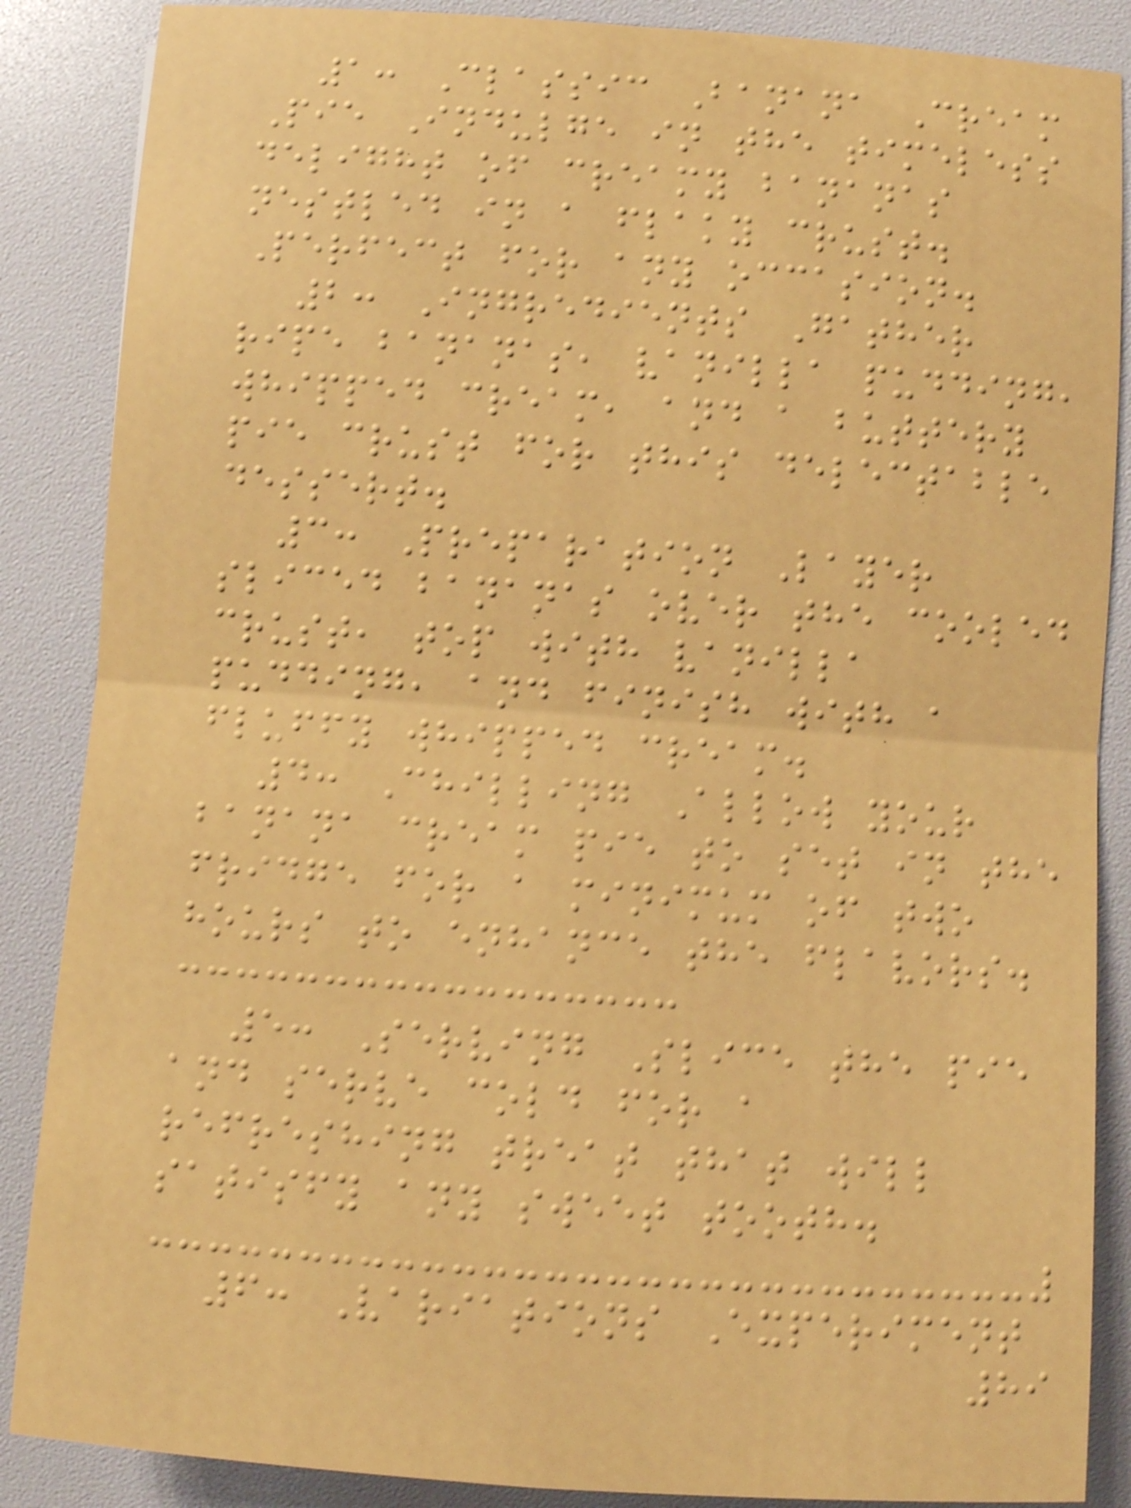1: Classic Banana Cream
Pie Indulge in the timeless
delight of creamy bananas
nestled in a flaky crust.
Perfect for any occasion.
2: Ingredients Gather
ripe bananas, vanilla pudding,
whipped cream, and a buttery
pie crust for this delectable
dessert.
3: Preparation Layer
sliced bananas over the cooled
crust, top with vanilla
pudding, and finish with a
fluffy whipped cream.
4: Chilling Allow your
banana cream pie to set in the
fridge for a minimum of two
hours to enhance the flavors.
5: Serving Slice the pie
and serve cold for a
refreshing treat that will
satisfy any sweet tooth.
6: Variations Experiment
89
